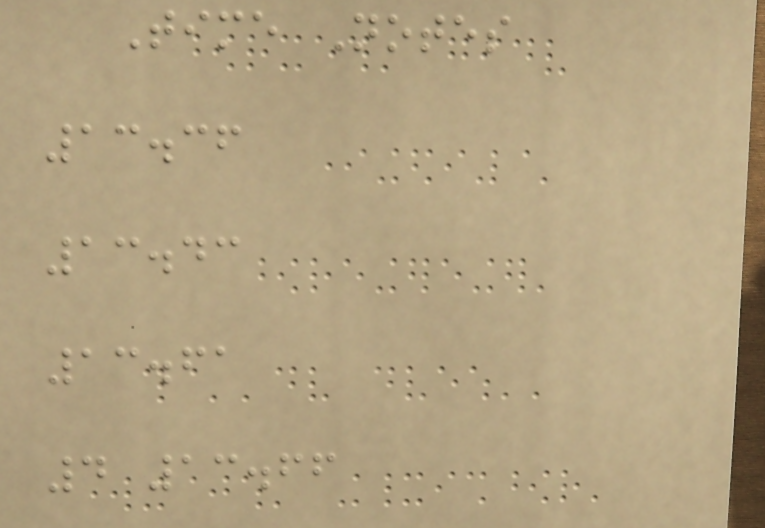Time Notes
13.36
13.43
13.61
4 13.66
